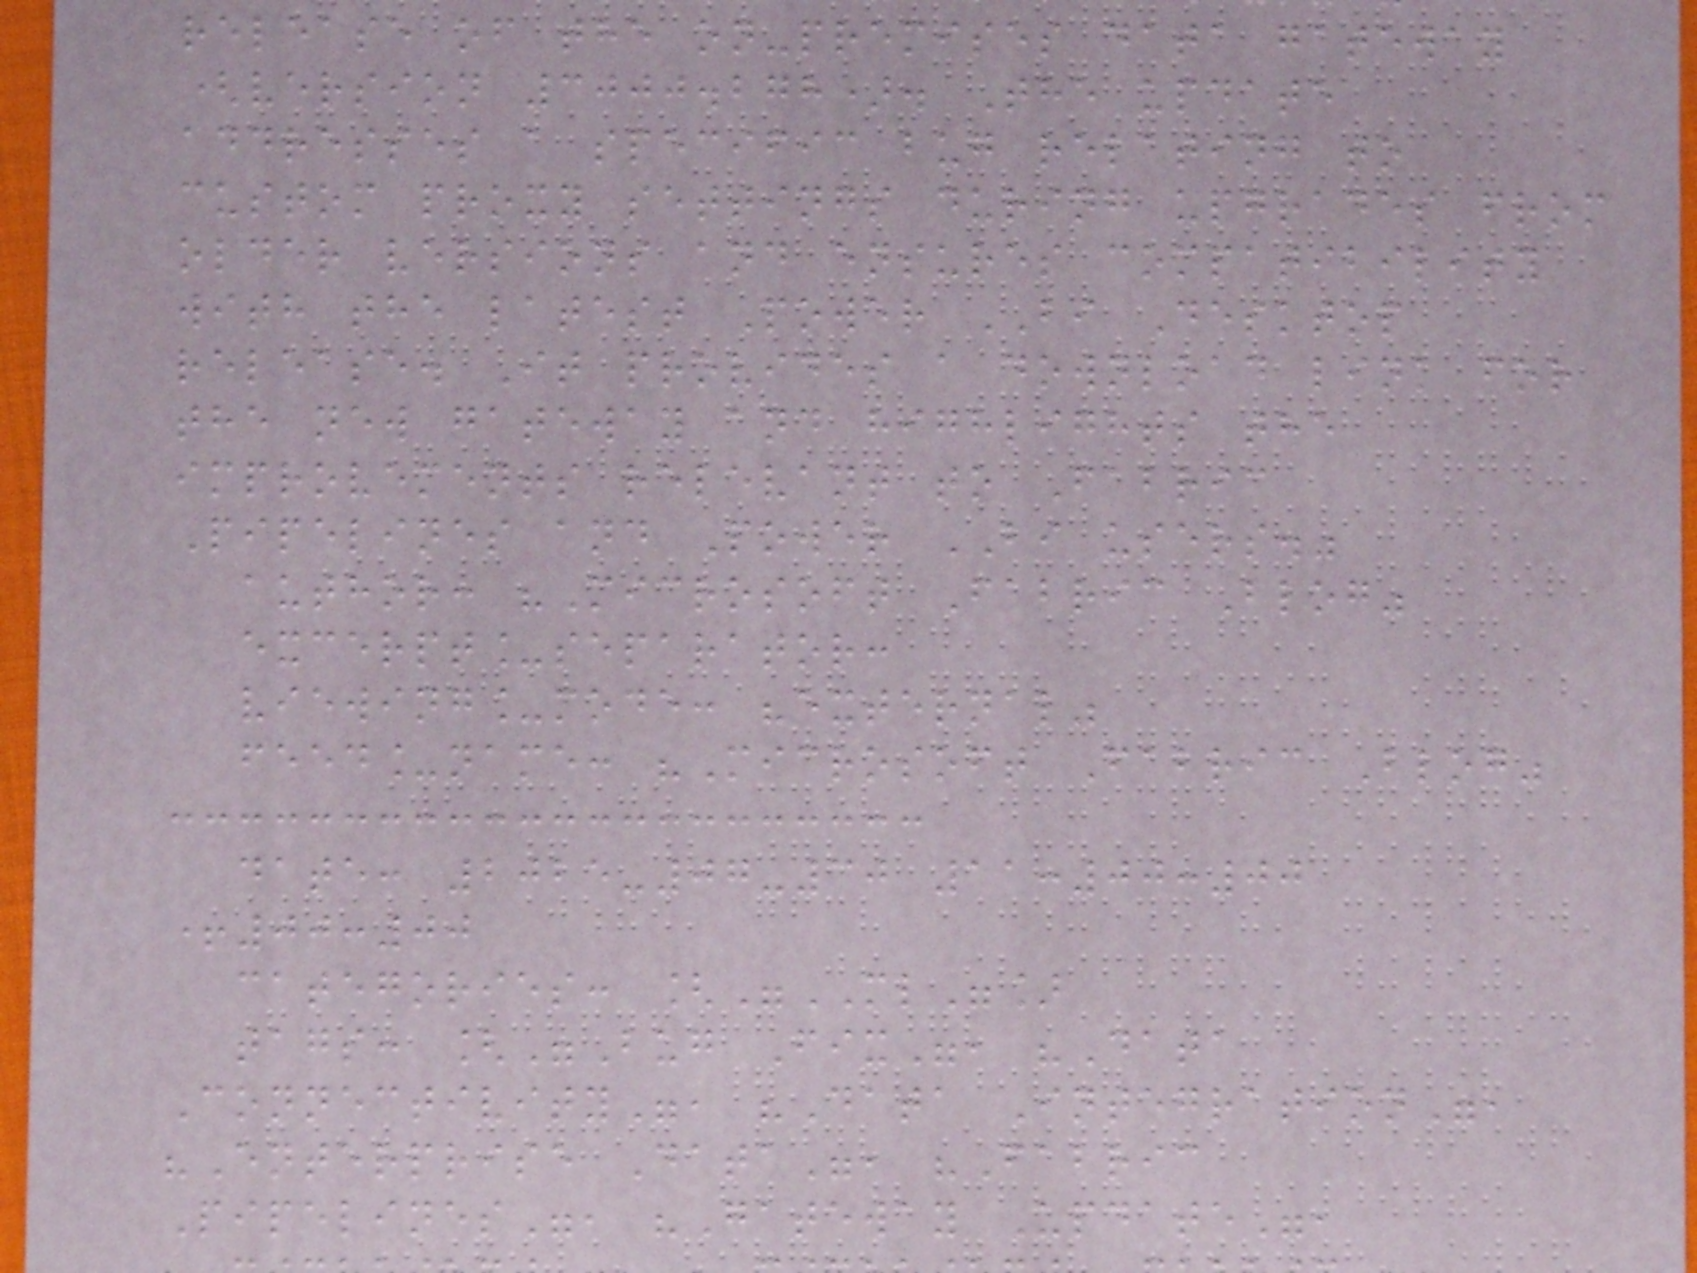release of the on-premises data gateway
(version 3000.278). The update
addresses a specific bug relating to
custom proxy settings during upgrades from
older versions and ensures compatibility
with the latest Power BI Desktop
release. It provides a download link for
the new gateway and highlights the
improvements relevant to Fabric
Pipelines and Power BI users."
author: "Microsoft Fabric Blog"
excerpt_separator:
viewing_mode: "external"
feed_name: "Microsoft Fabric Blog"
date: 2025-07-30 11:00:00
+00:00
categories: ["ML"]
tags: ["Bug Fix", "Data
Connectivity", "Data Integration",
"Enterprise Data", "Fabric
Pipelines", "Gateway Update",
